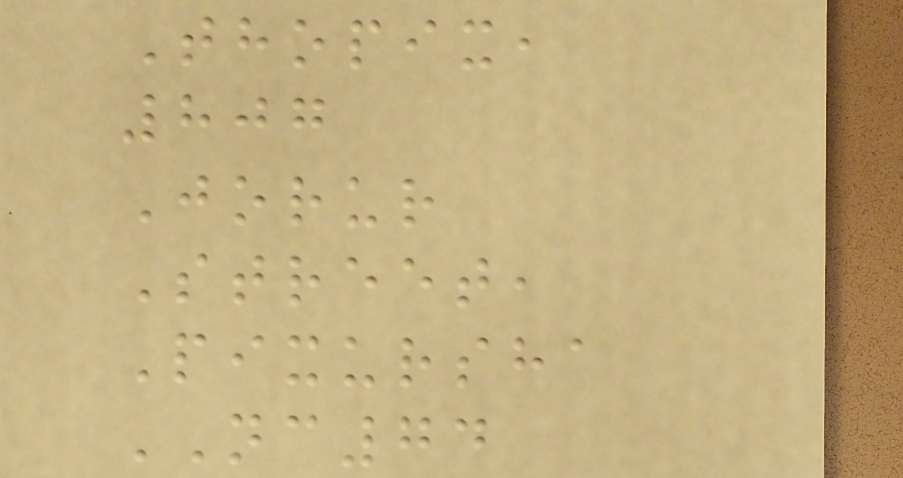Thopix,
807
Jorur
Street,
Pixursha
NC74
